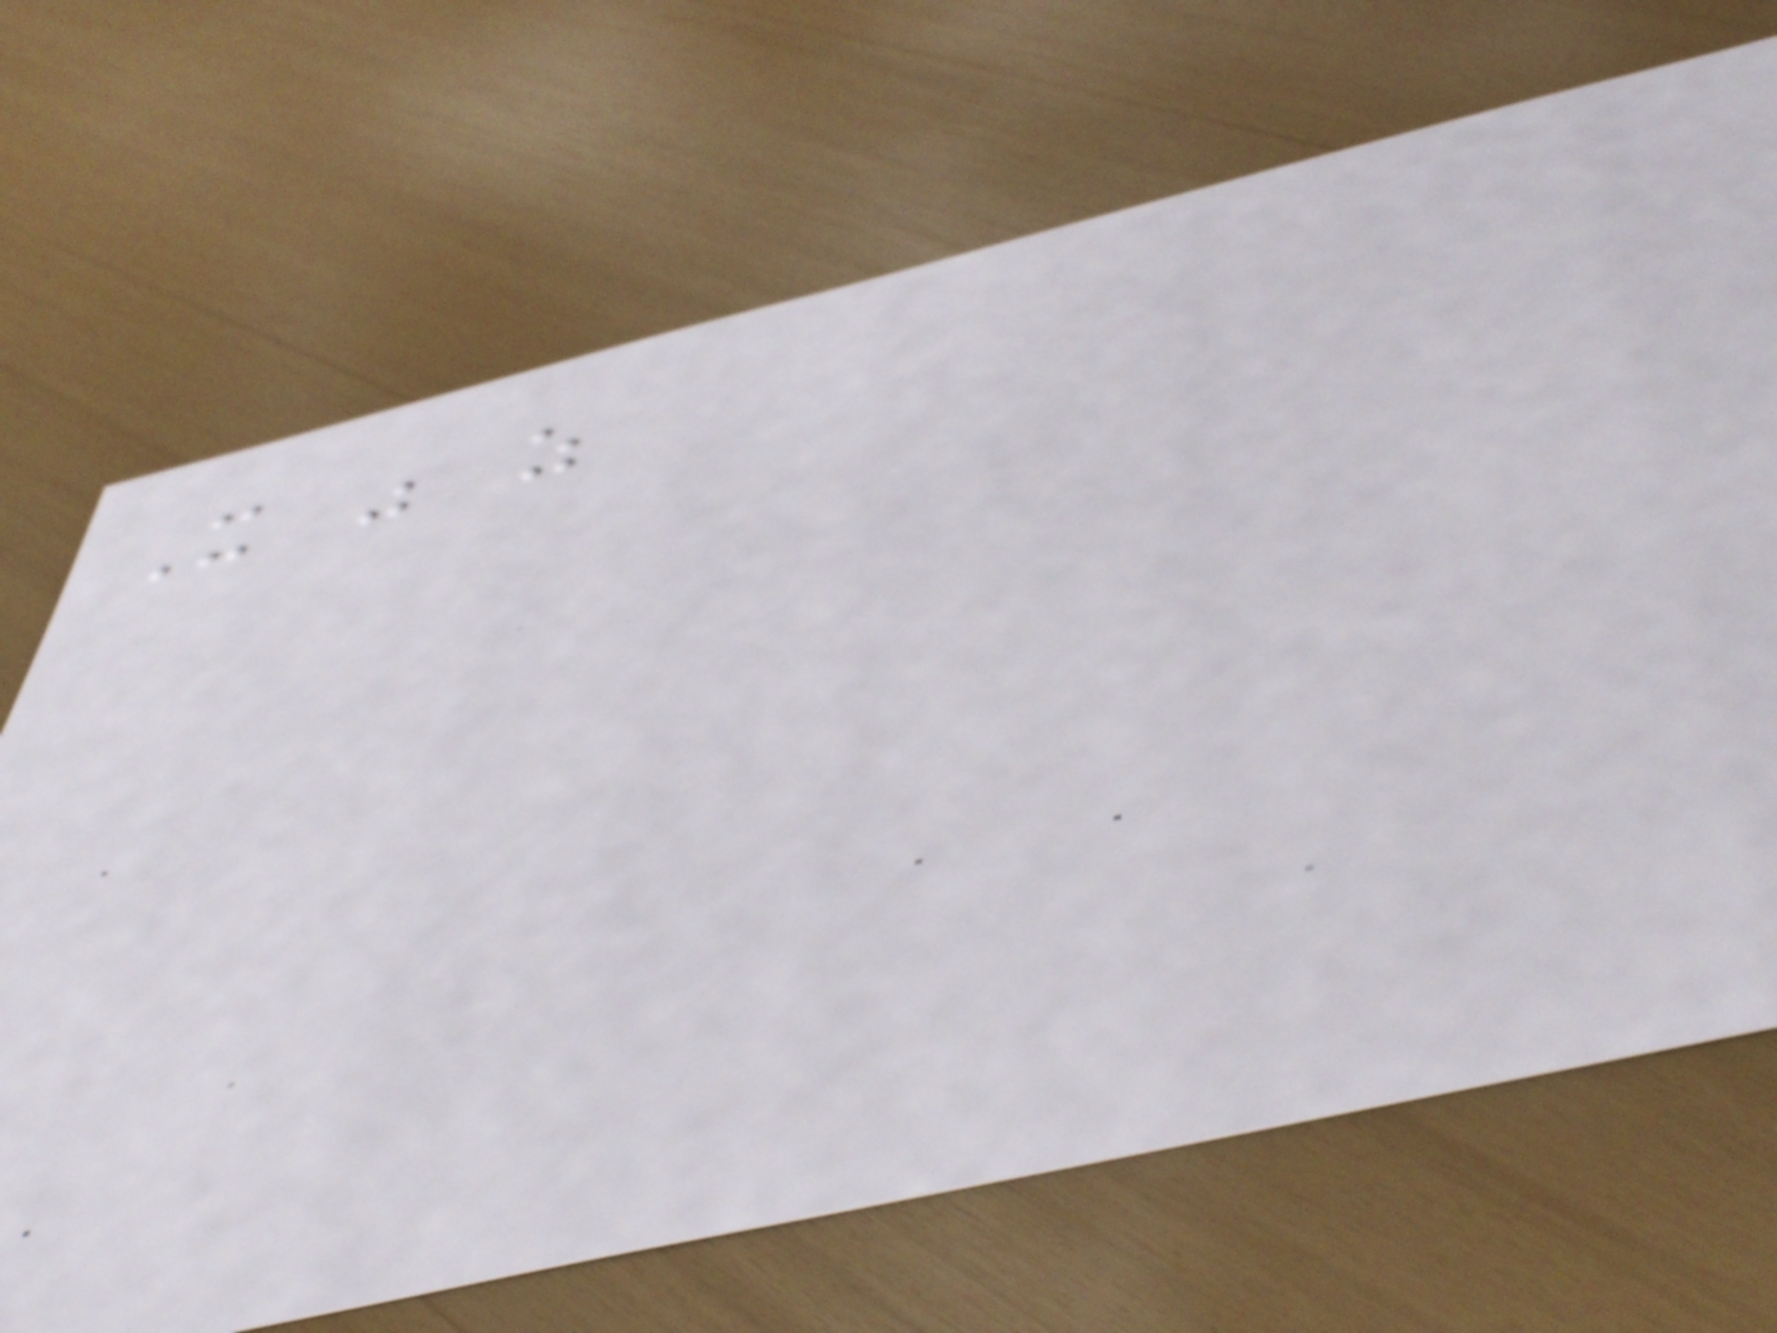It was as
